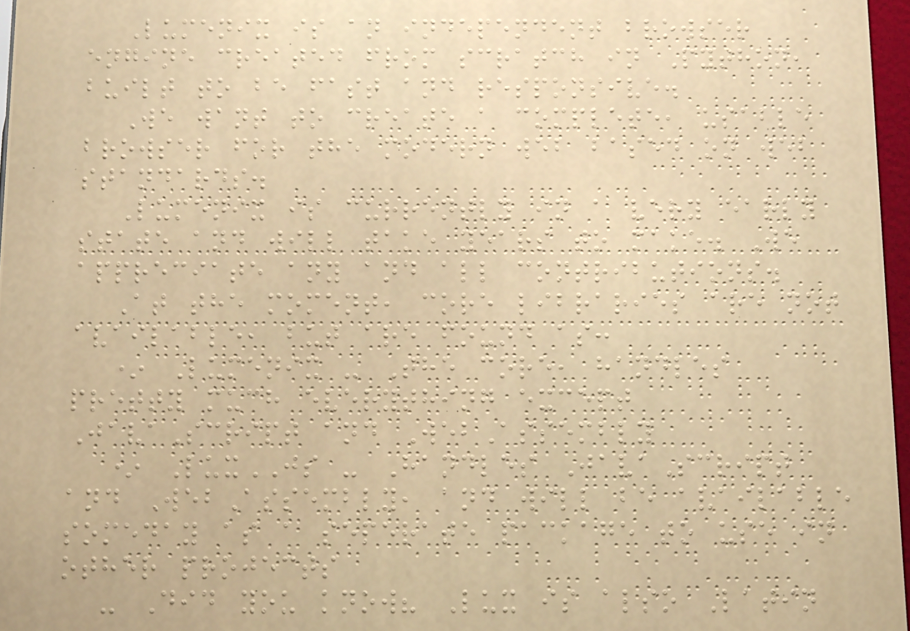Lumenix is an independent browser
engine created from scratch in Python,
built to be fast and responsive.
We want to create a complete, usable
browser for the modern web based on web
standards.
Lumenix is currently in a very early
state and will take years to make. We
appreciate any and all contributions.
At the moment, core libraries are not
available, but are found as:
* Lumenix - The core, handles
pretty much everything except
JavaScript and WebAssembly
* LuxJS - Handles JavaScript
and WebAssembly, and will be available
someday as a seperate package to use in
other projects
- Did you know? Lux is also Latin
